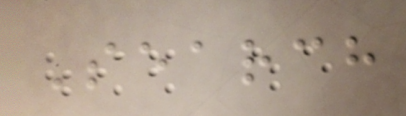Search
